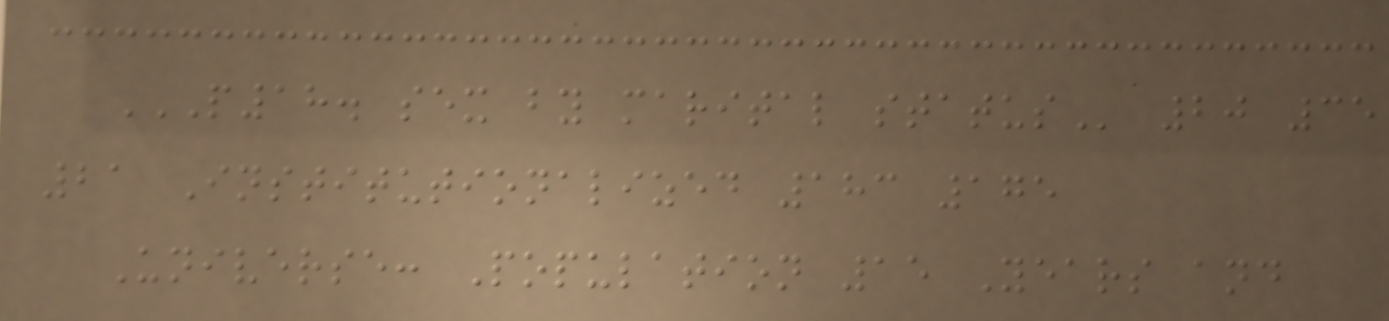P18. SEX BY MARITAL STATUS 20 35
21 Institutionalized 183 175
Universe: Population 15 Years and
